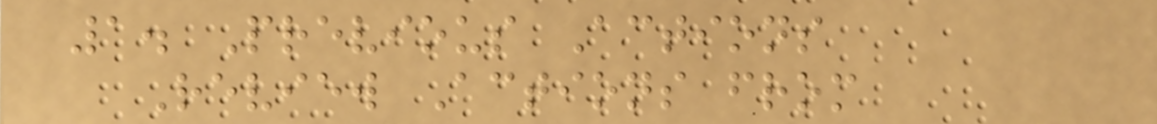1. Previous Actions
Review Actions from
